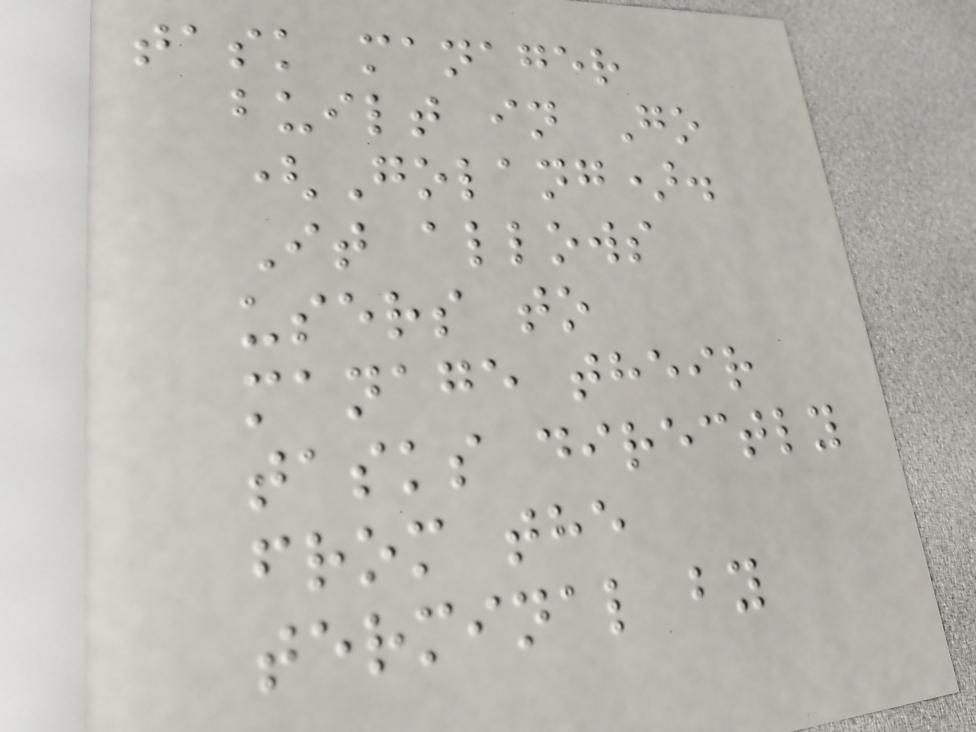task manager
built in Go
(Golang).
It allows
users to
manage their
tasks directly
from the
terminal by
